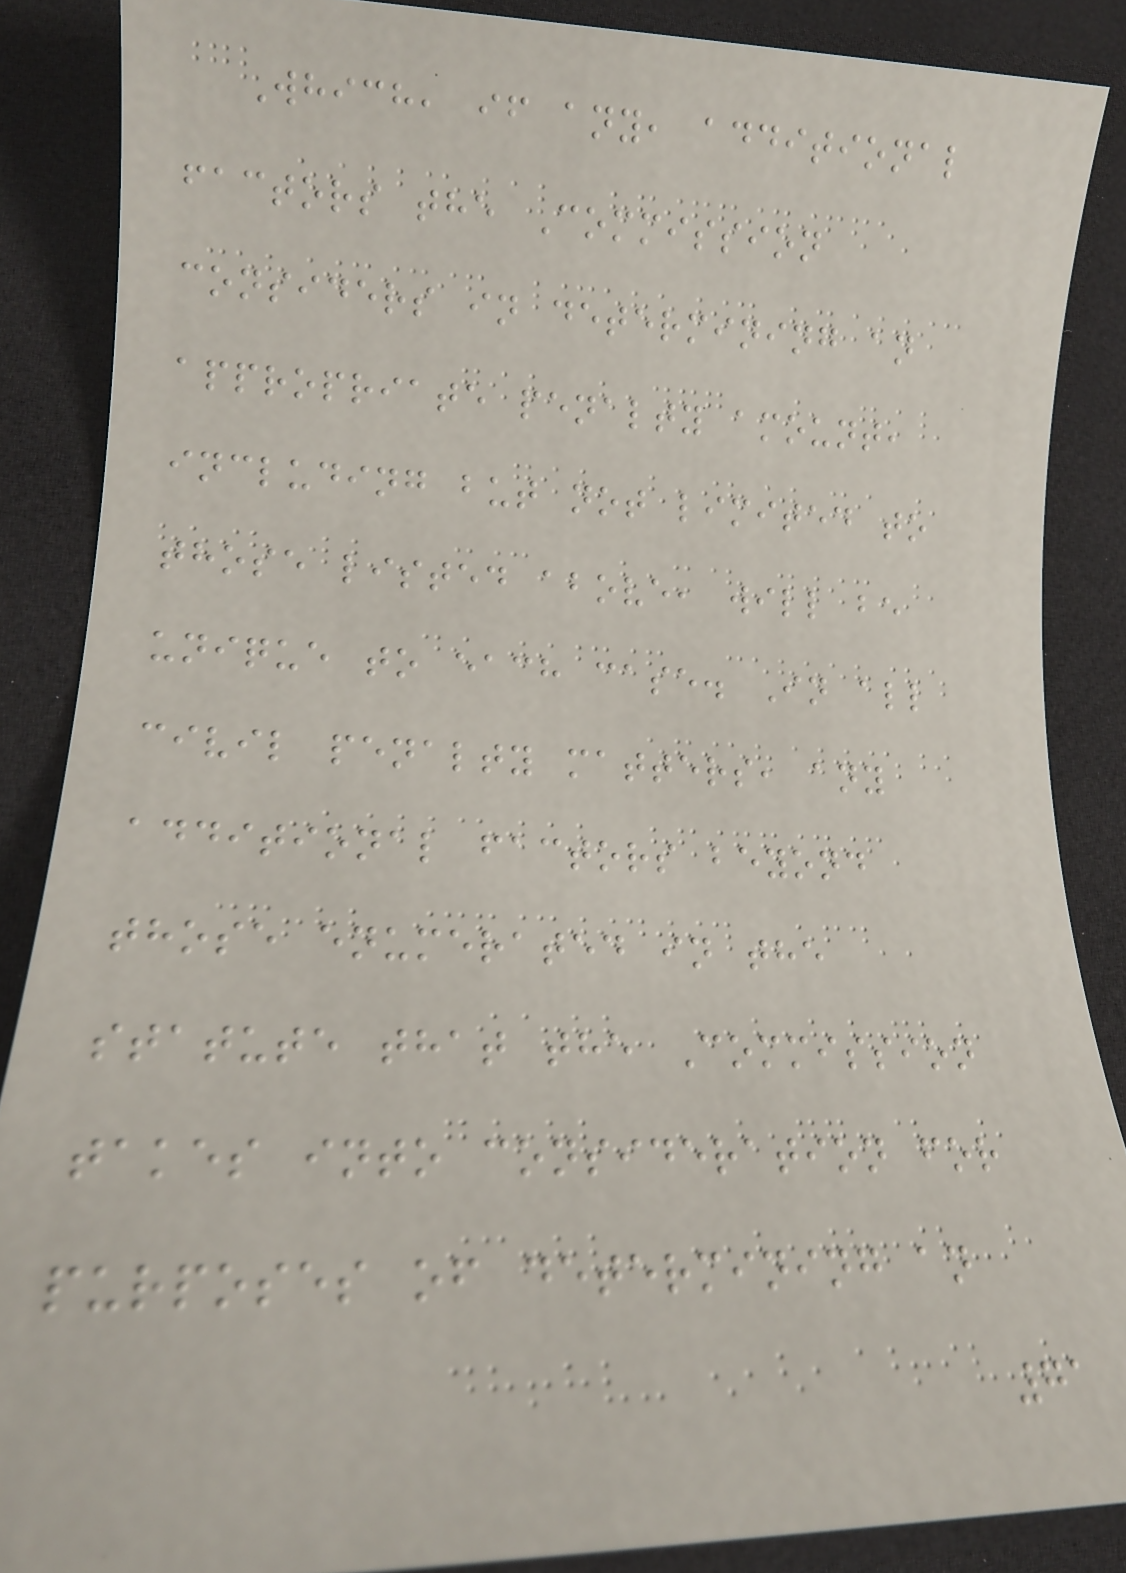Which, if any, additional
factors the Commission
considers in determining an
appropriate penalty amount,
including but not limited to
those listed above, will be
unique to each case. In all
civil penalty matters, any
additional factors beyond
those enumerated in the
statute that the Commission
takes into consideration for
purposes of determining an
71
